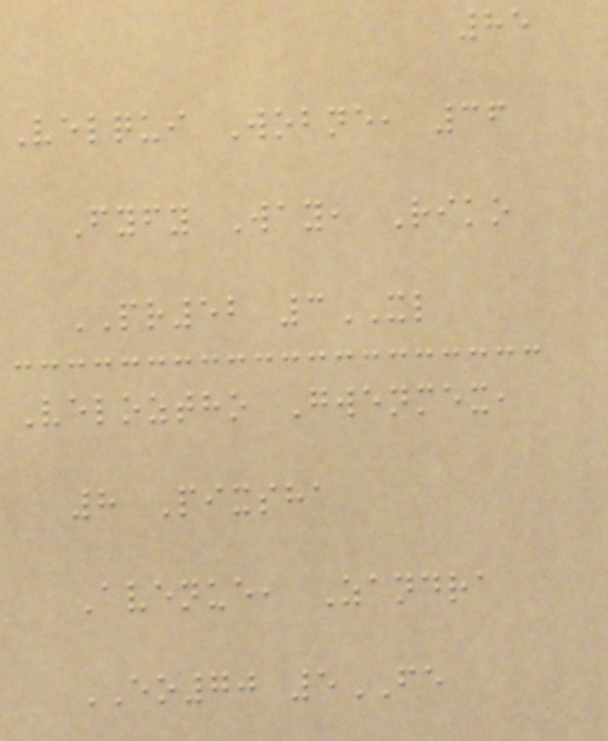85
Velqui Wobne, 36
Fyfy Way, Riko
PR52 3XL
Veloztho Gwenmex,
8 Pixsha
Avenue, Zandra
EO70 5FE
